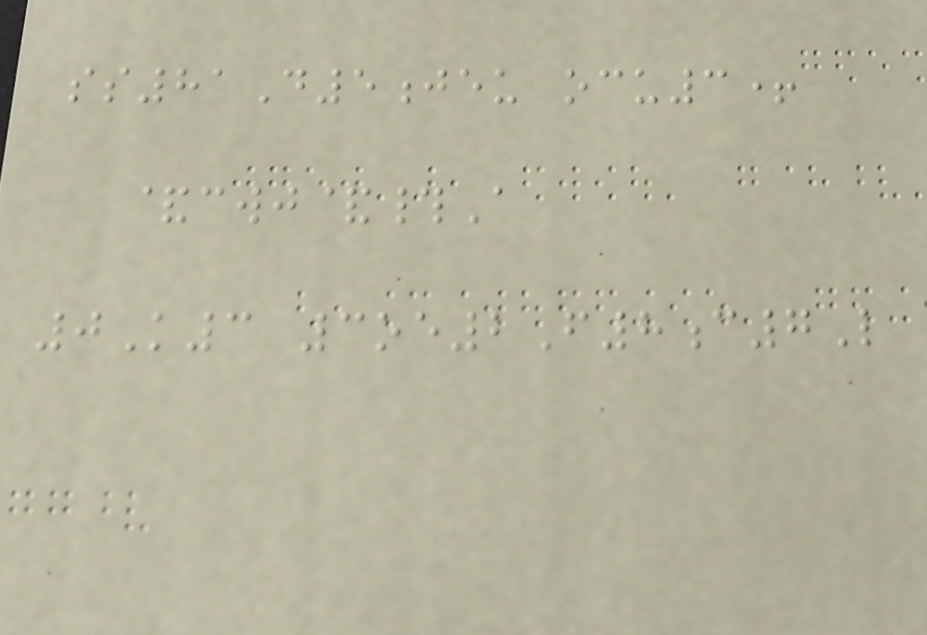ss81D5jeu ocu3+
&cwj&#A
0K3 3oe2F8c7L
